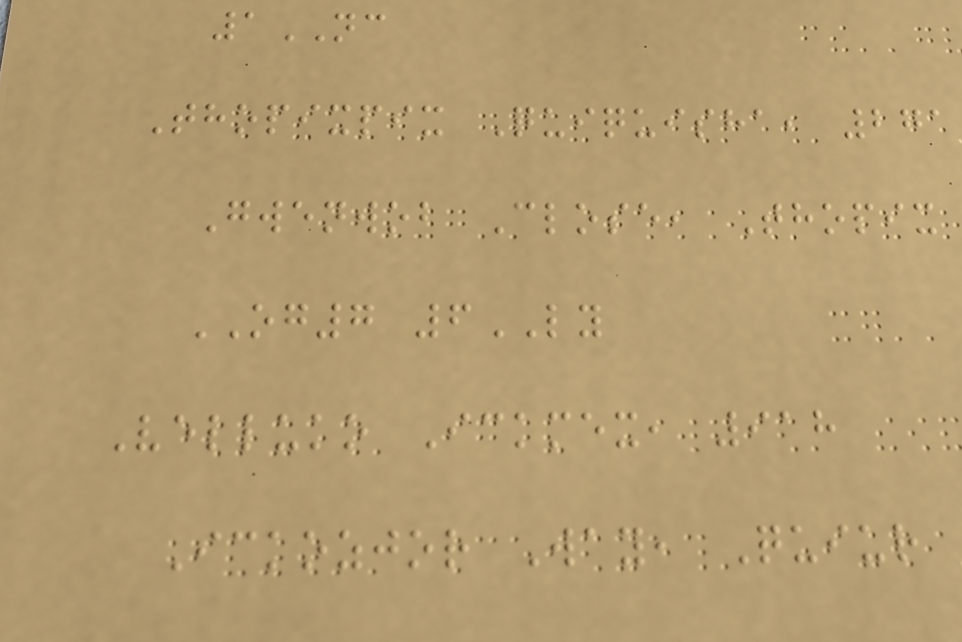1NC
Thopixpix Quiquisha, 271
Gwenwob Close, Thopix
OG7 6LY
Velluko Ickmex, 918
Ickozjor Way, Quiur
